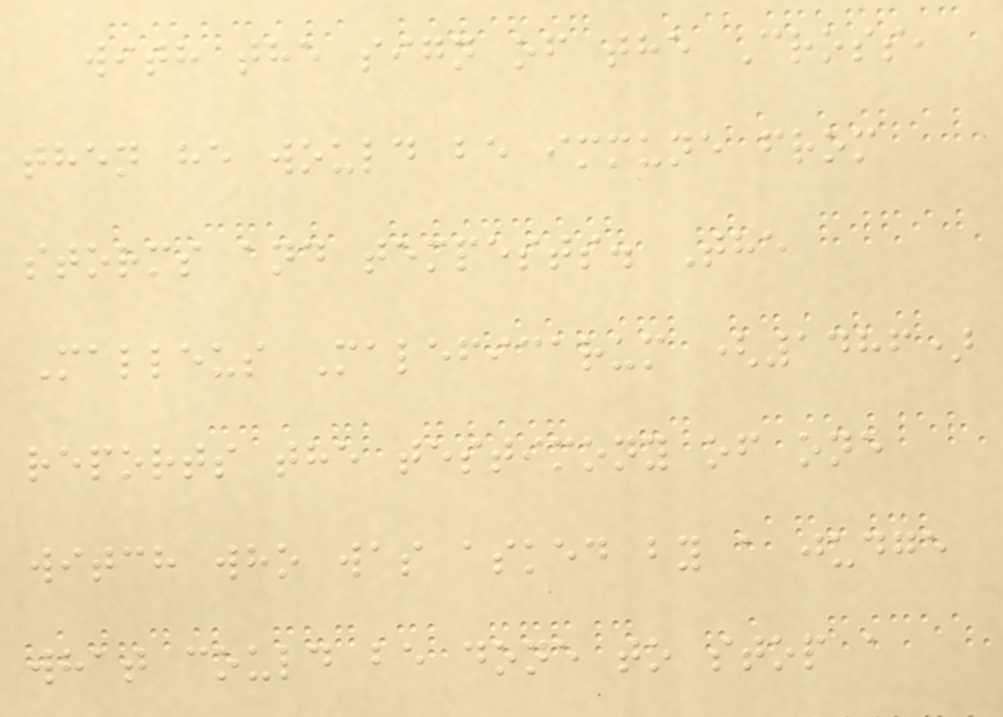with the sign of the Cross,
then he would be immune from
storms and tempests. The
Malleus Maleficarum (1486)
reports the testimony of one
witch who was asked by a judge
what could be done to stop a
